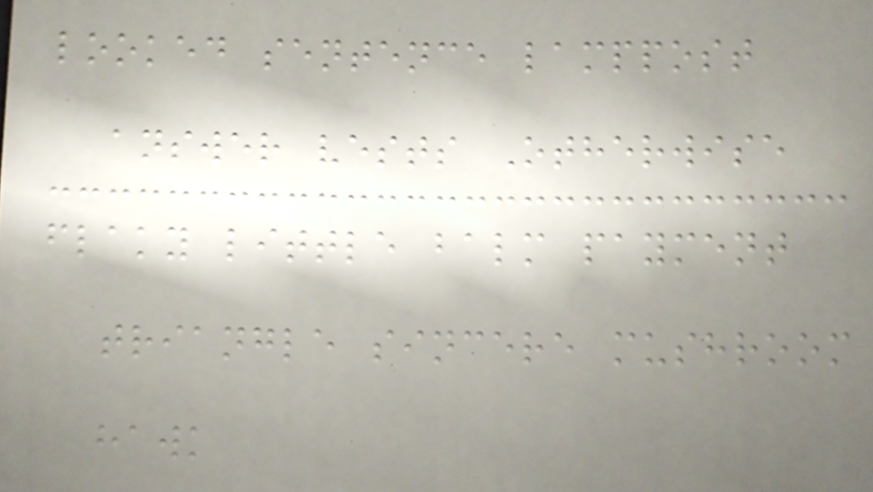looked sentence lamppost
answer vests Otherwise
flaky little balm payment
triangle sincere mushroom
hawk
